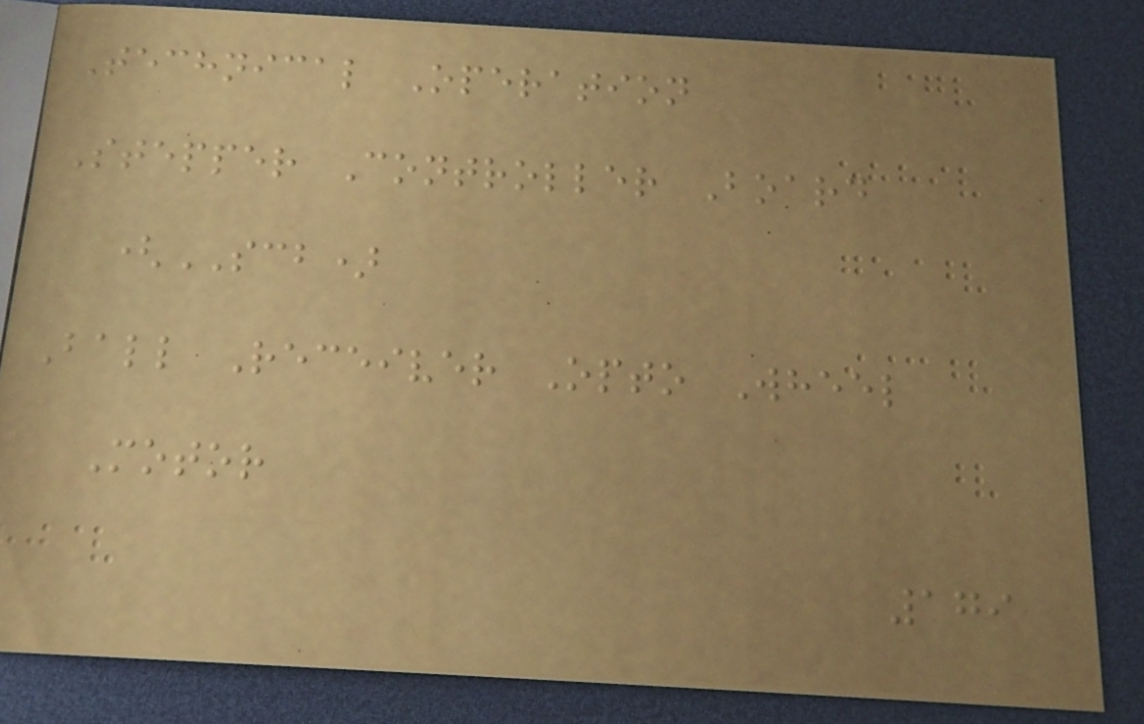Technical Operation
Stepper Controller Board
(SCB)
Ball Receiver Opto Wheel
Motor
179
